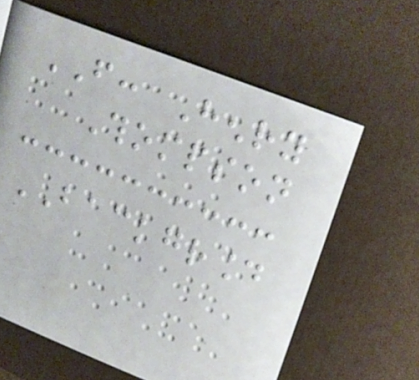FROM: Henry
Thompson
BACKGROUND
